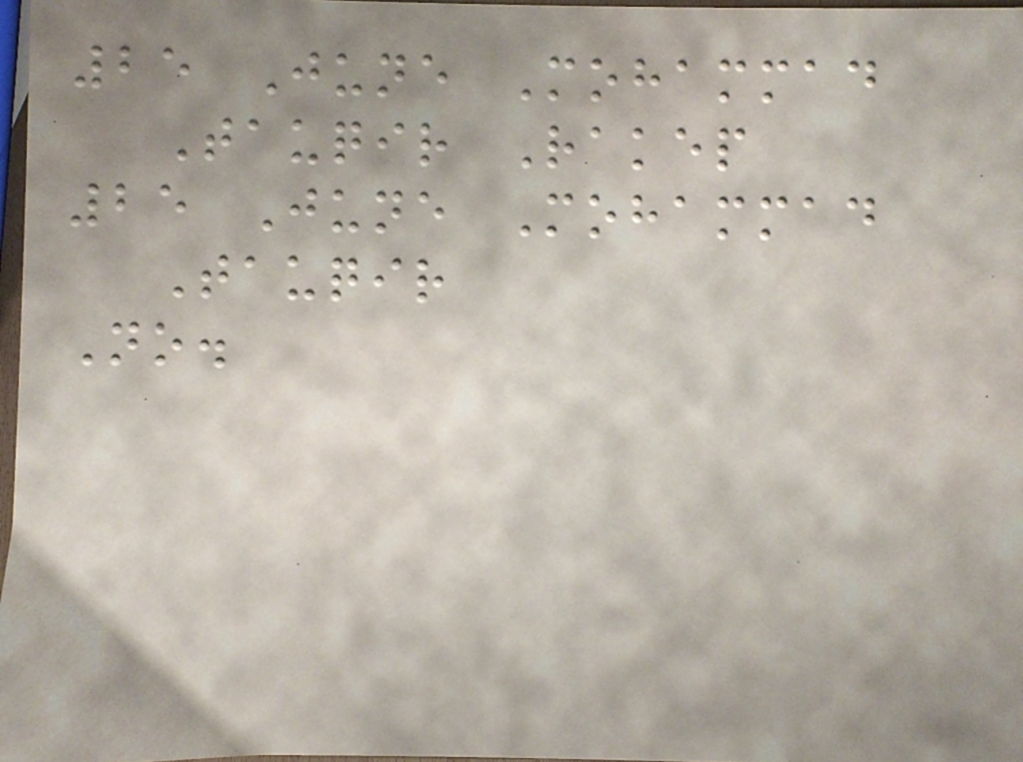25 June Mohammad
Tauqir Rakep
25 June Mohammad
Tauqir
No.
